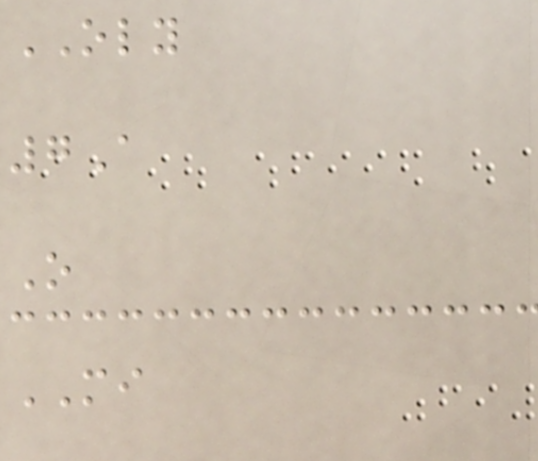OLY
7A
O
MI
